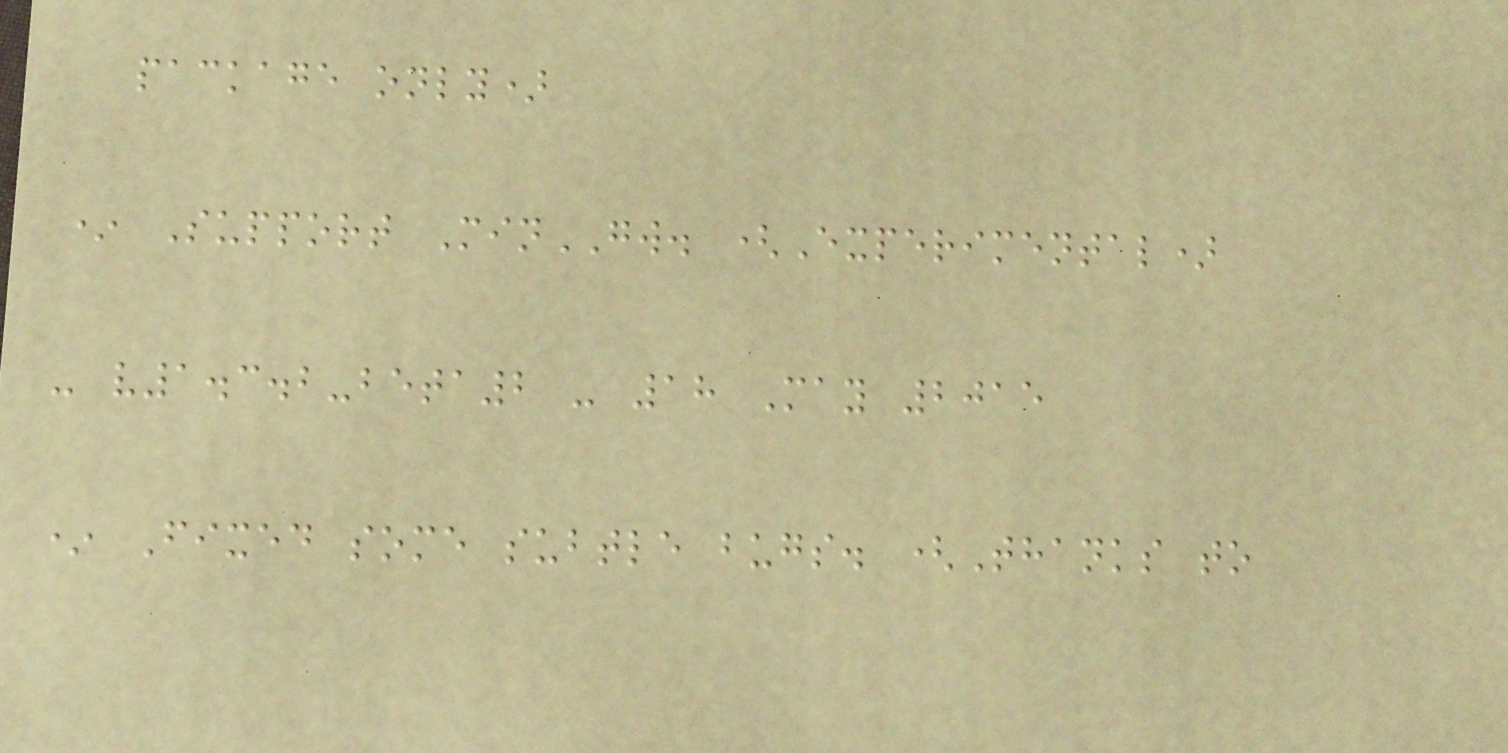package only)
* Support MinGW. (Experimental)
- v1.3.2-beta2 - 18 May 2015
* Fixed some subtle bugs. (Thanks to
